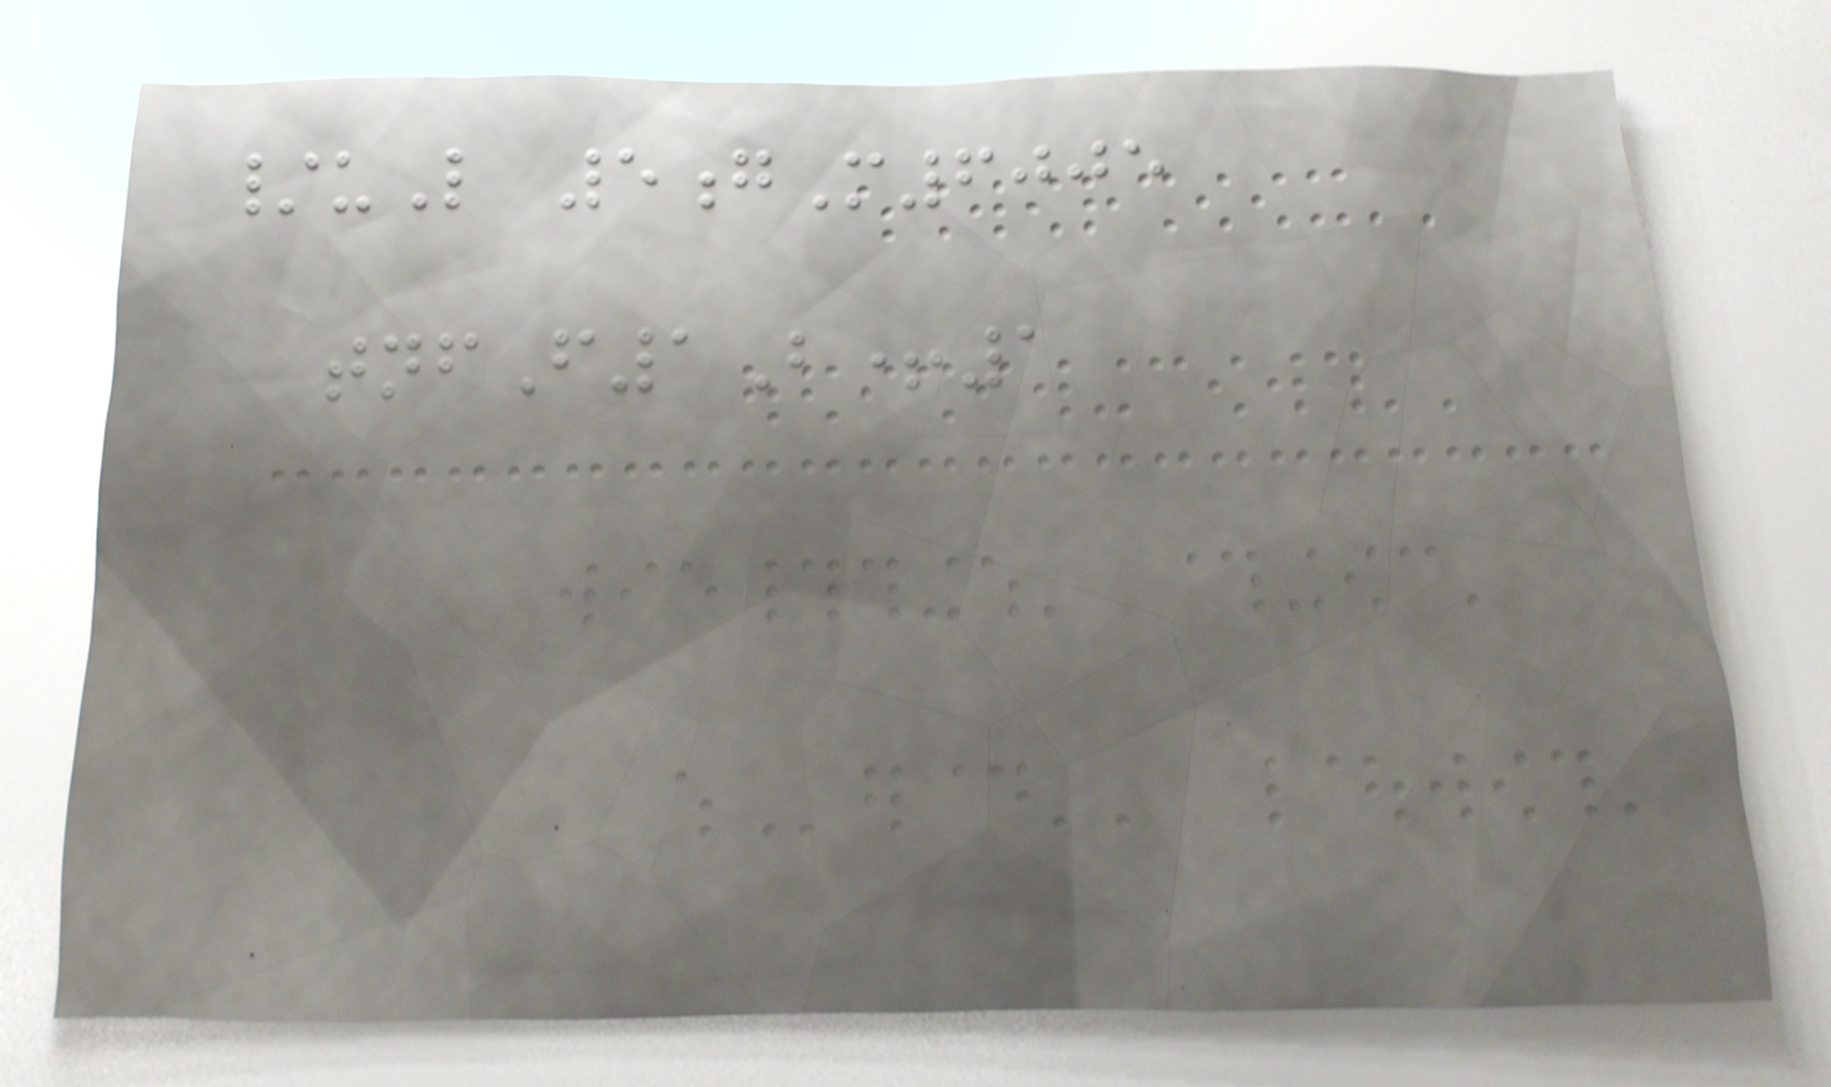/uL 5gM6005
tnfF1B+1
